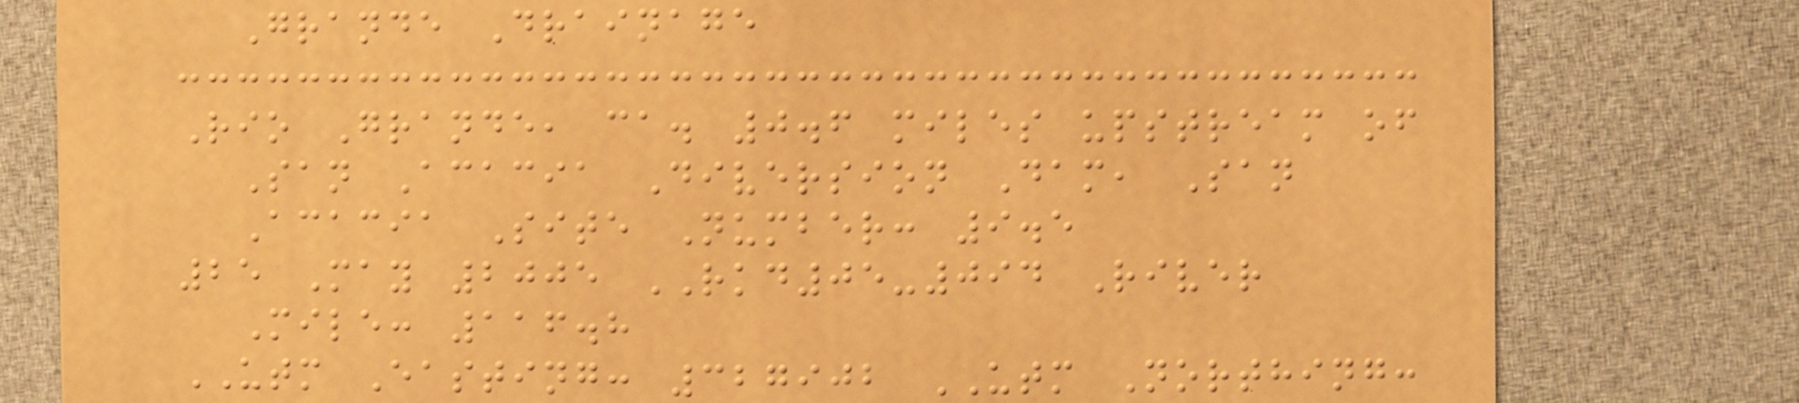Grande Drainage
Rio Grande, ca. 0.6 miles upstream of
San Acacia Diversion Dam, San
Acacia Site Number: 9.5
25 May 2005 RKD05-094 River
Mile: 116.8
UTM Easting: 327902 UTM Northing:
